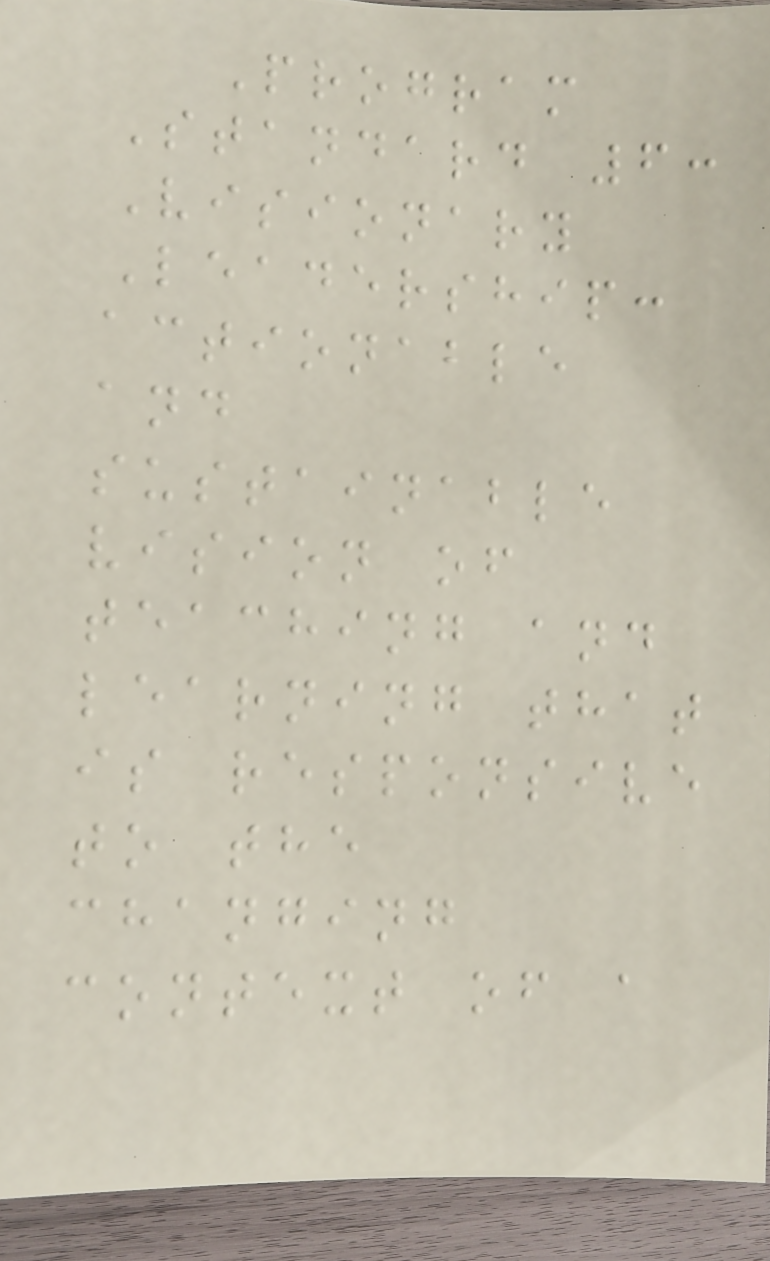Program
Standard 6:
Visionary
Leadership:
actionable
and
sustainable
vision of
teaching and
learning that
is responsive
to the
changing
context of a
